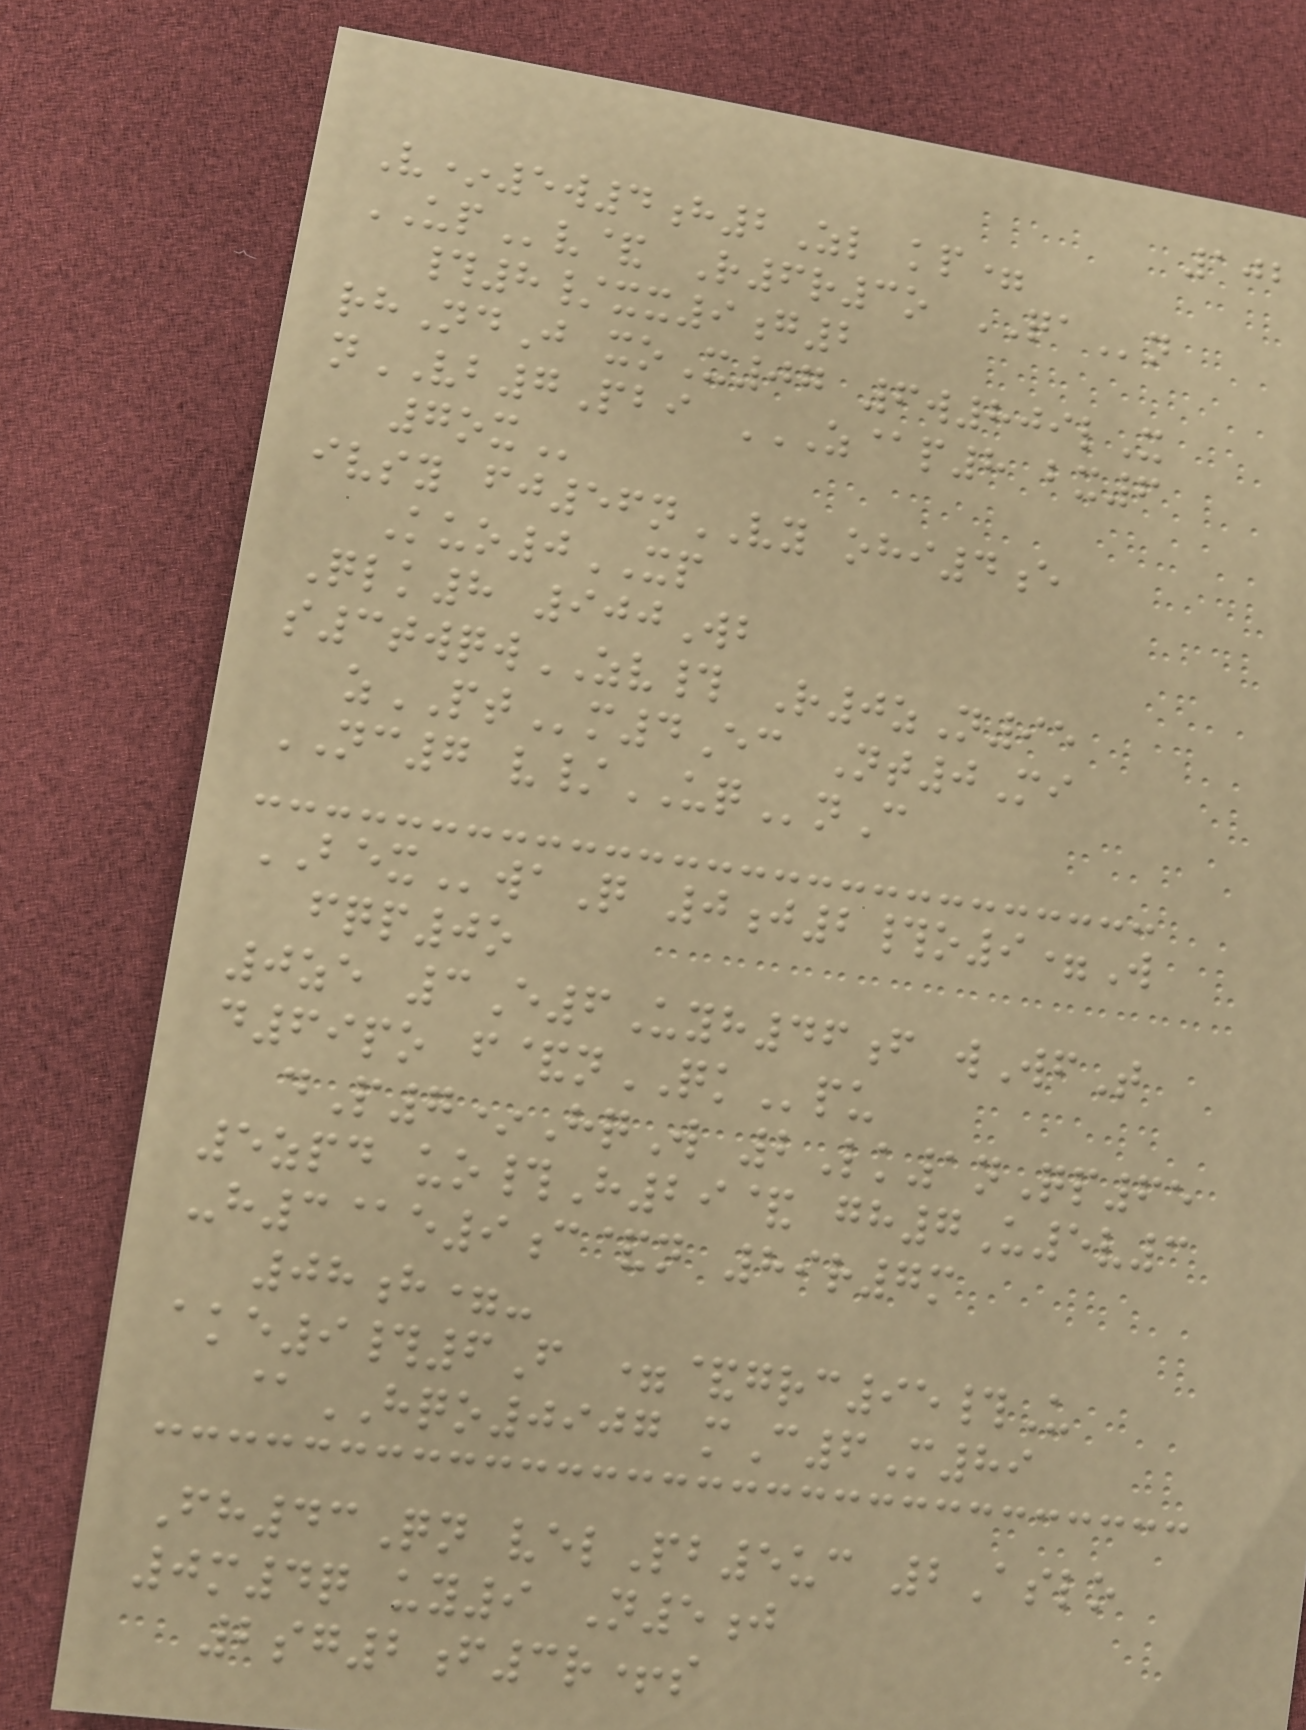102
V*5w4h2Zl kp=
UPv& R6r3o QAn
#8/xx9g2
rhNdJ xoX07 6w809lX
nVB7Pbi Z@P8 BX6
7OX
ivsy fj56nVY ohi4e
Kuo0XP
Qlk8 900Wb
s3twqwZV# R0zN95
zPTm4Ec Nt0Mi
NC7 v/UQnC
BEXwaQ 0j2#o9=W
fqp0o
0ze 3E6Uyh46f wWfT
d69po f&nQKpu
dP7*HqW 2Lk1nQp65
5zpd uo#H29& gh7U5v3
-h3@e9c&n 89r7m
08h=-
ake9#6F =&grc95#U
@HQO0907 mC6M89
Fh43Qn velPb5uc 2Aslo
0m4q uy9 N5j
2sg2f3r+s
